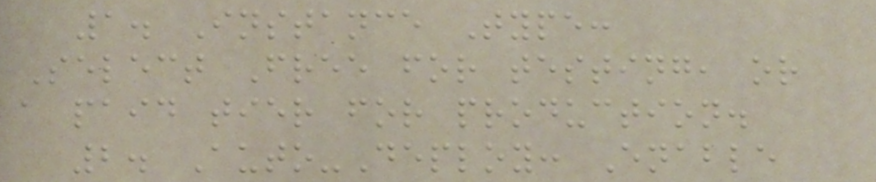1. Instance Type:
Select Free for testing, or
a paid tier for production.
2. Auto-Deploy: Enable
